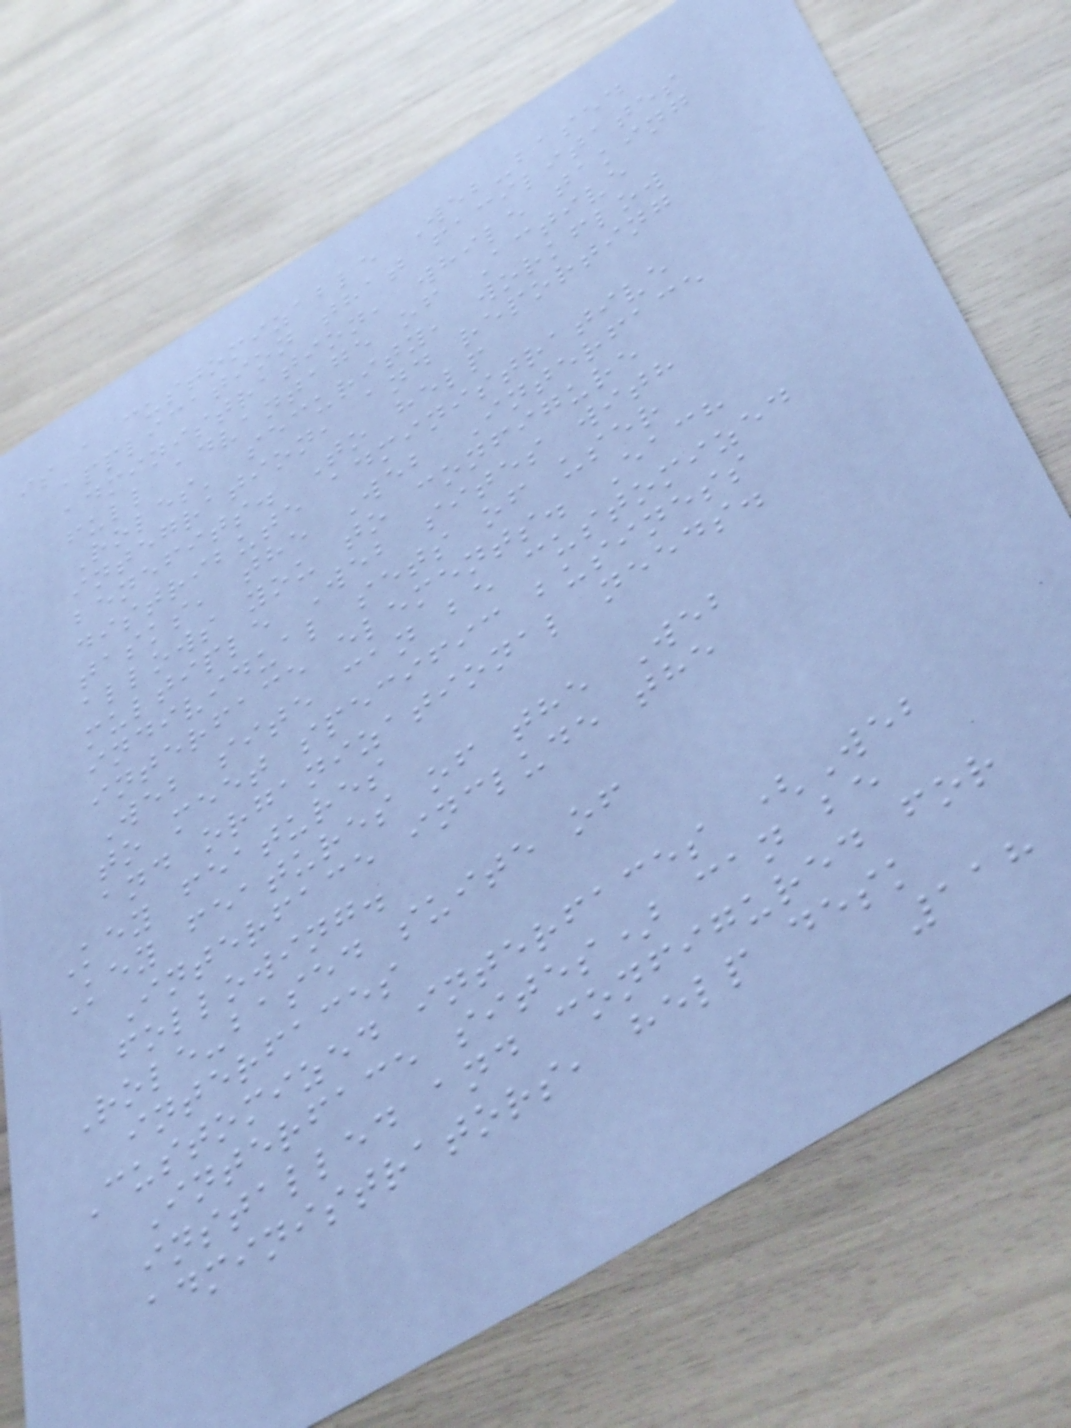is a customizable Web-based
application that facilitates
administration, while taking
full advantage of Active
Roles' security, workflow
integration, and reporting
benefits. To help
distribute administrative
tasks, the Web Interface
allows you to configure
multiple Web sites with
individual sets of user
interface elements. Each
Web site can be customized
to meet specific business
and organizational needs.
Key features
Key features of the Web
Interface include the
following.
Role-based suite of
interfaces
Customized interfaces (Web
Interface sites) can be
installed and configured for
administrators, help desk
118
